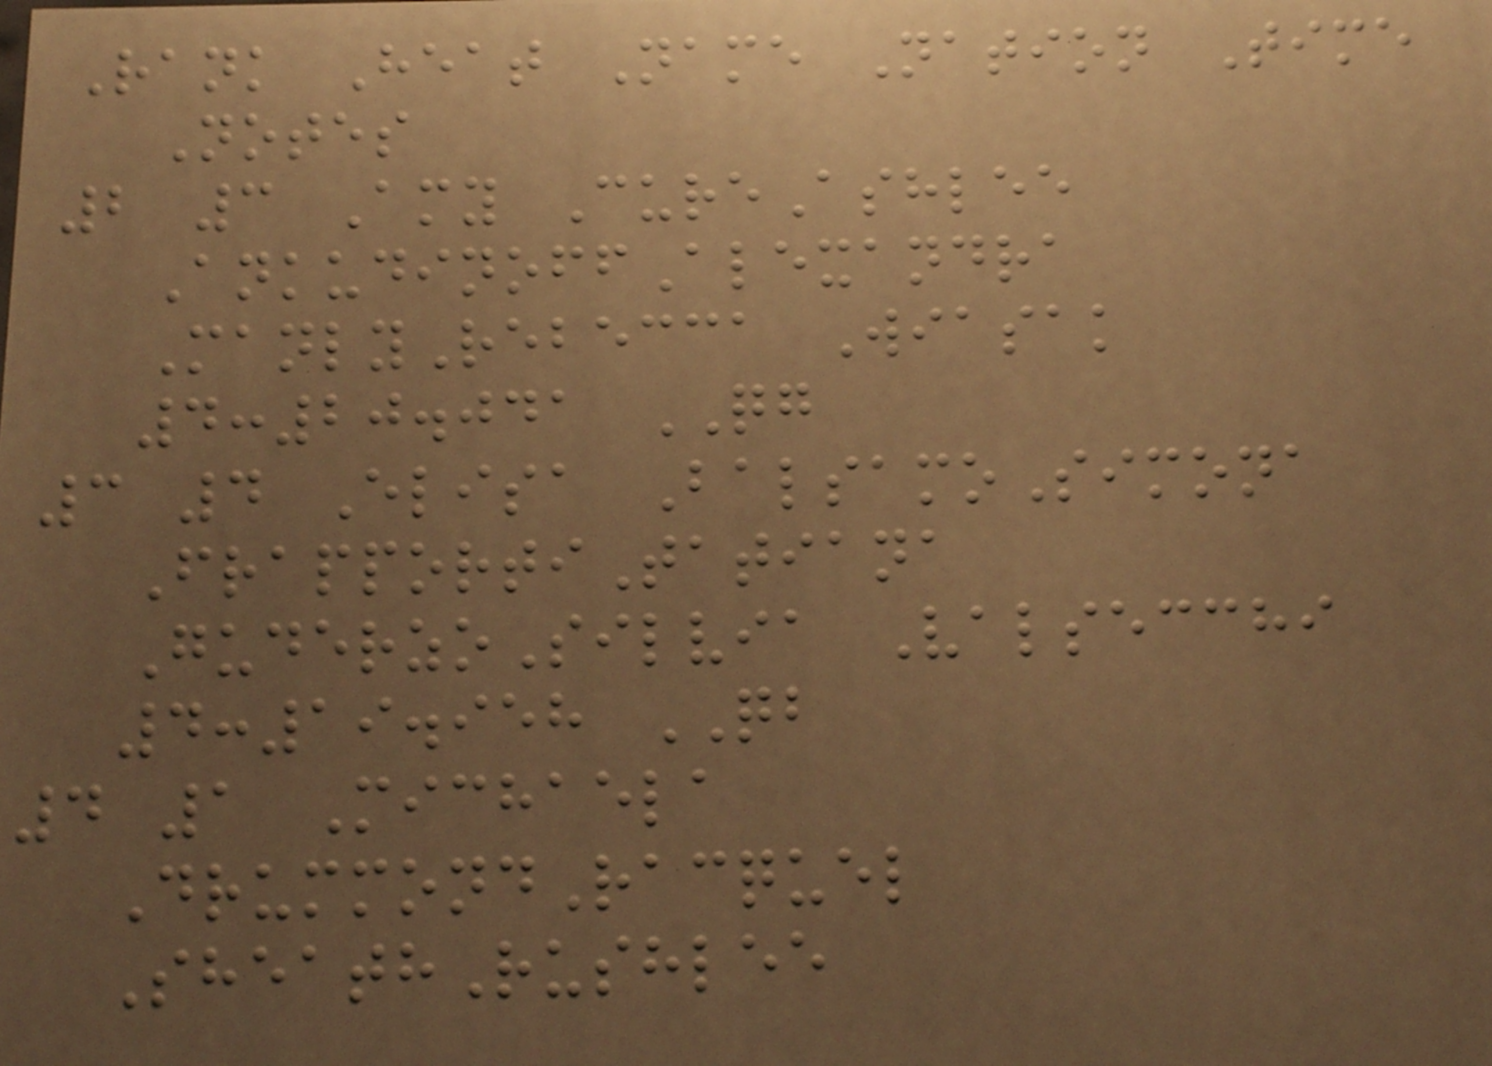Rank Heat Name Nation Time
Notes
2 3 Amy CureAshlee
AnkudinoffAlexandra
ManlyRebecca Wiasak
4:20.041 QG
3 4 Elisa BalsamoSimona
FrapportiTatiana
GuderzoSilvia Valsecchi
4:19.958 QB
4 1 Michaela
DrummondRacquel
SheathRushlee
